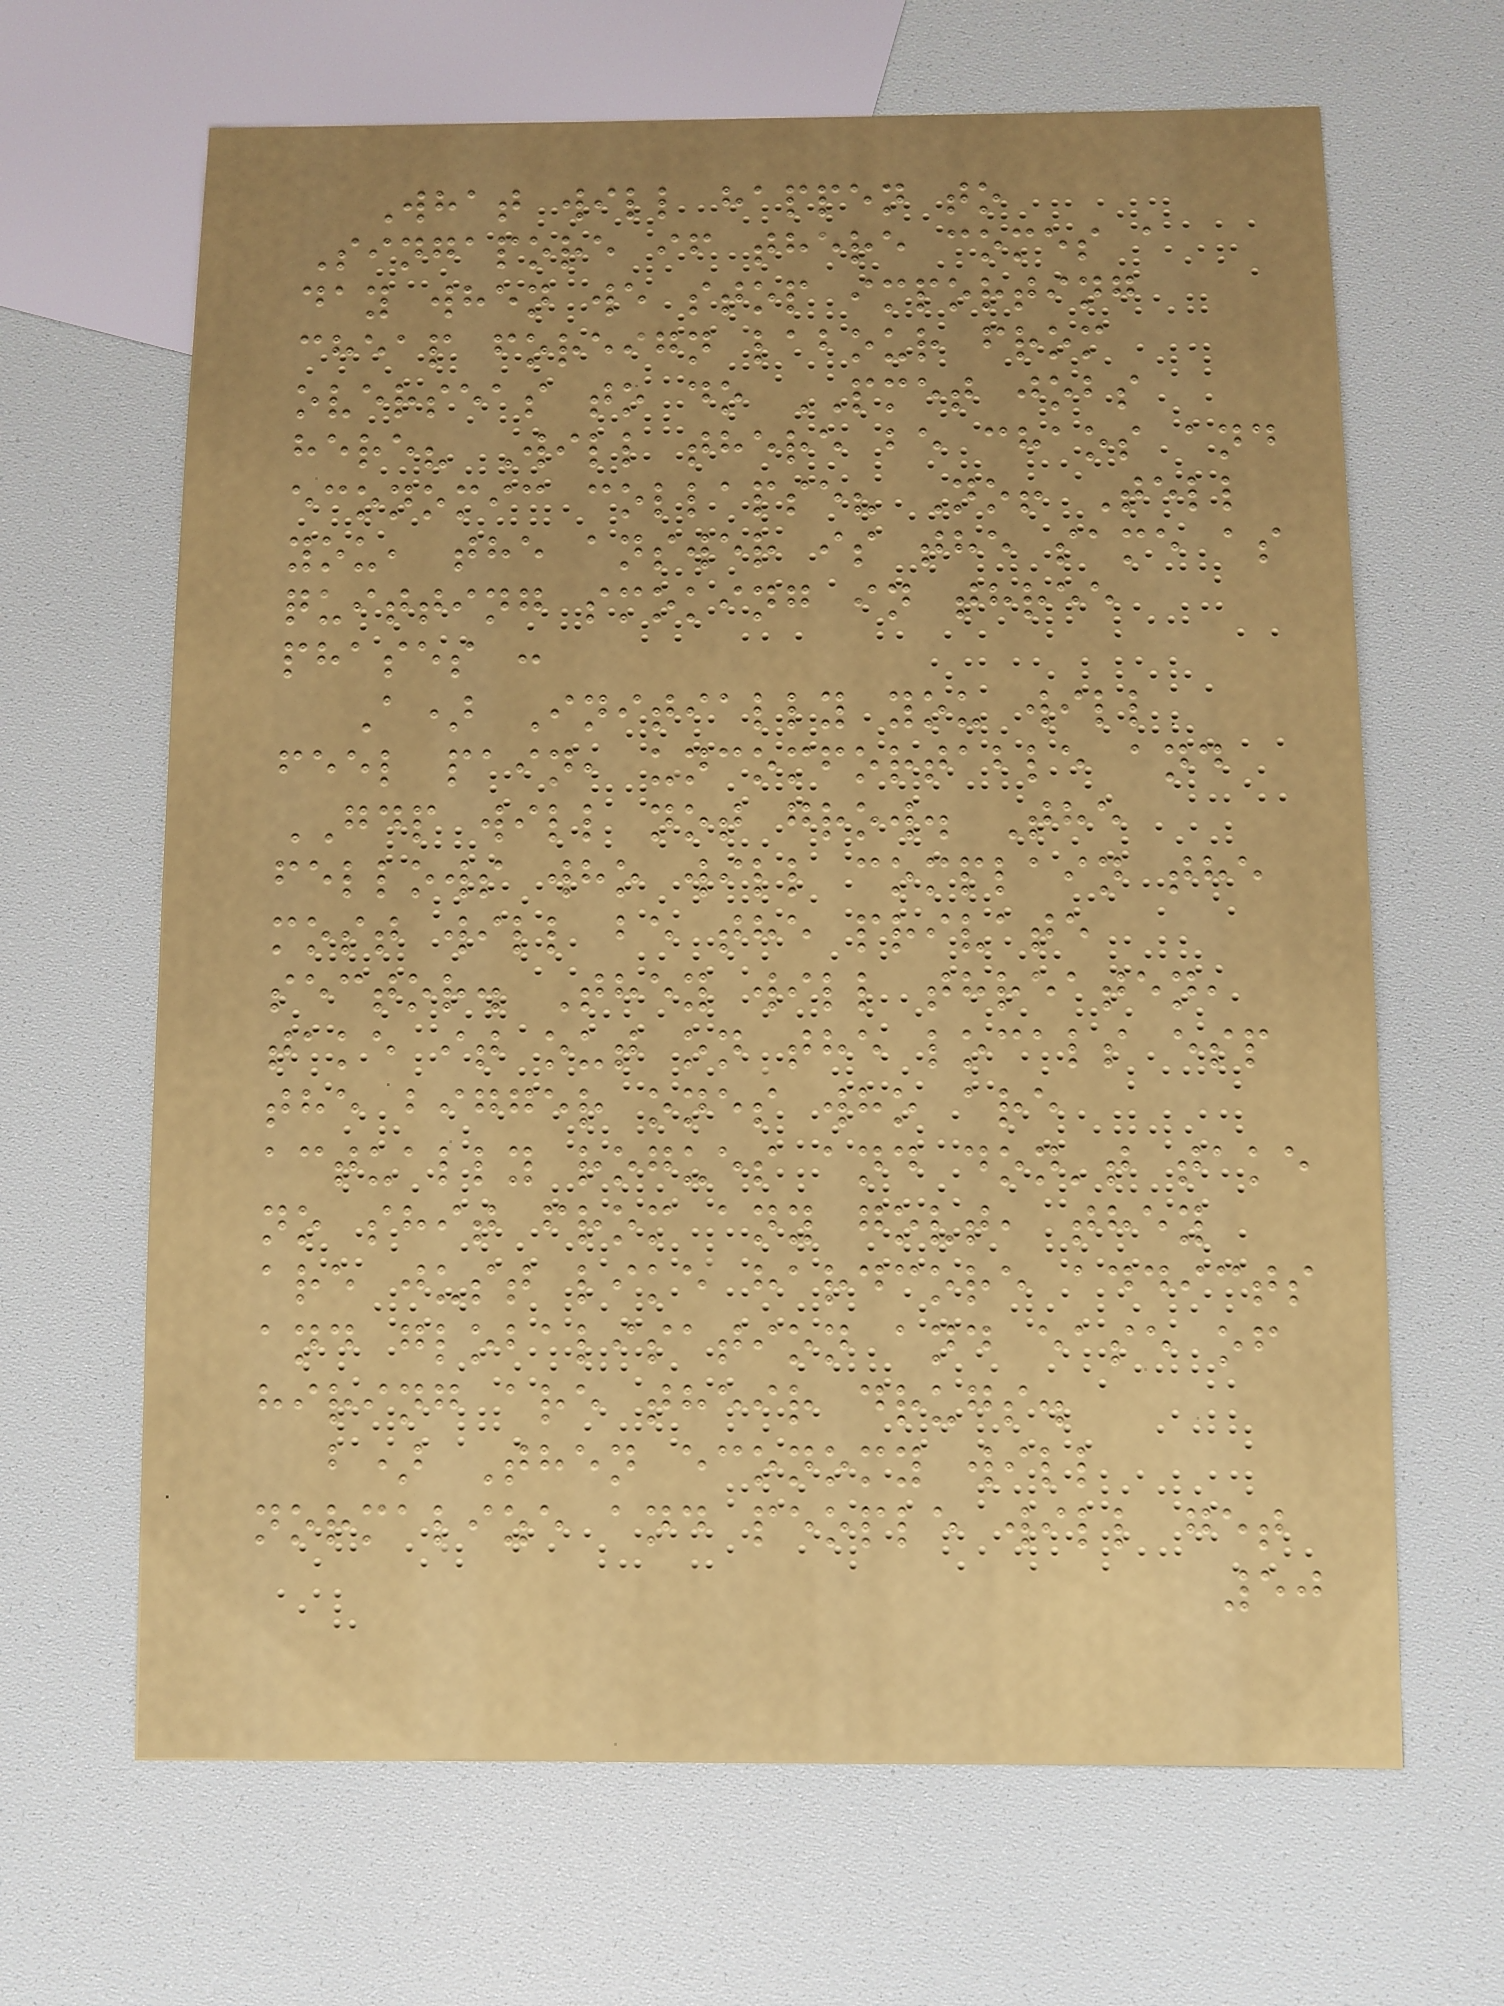What will happen to
Singapore if there comes a
day when we stop importing
cheap foreign labour from
overseas to do PMET jobs
here? Will there be chaos and
economic collapse? No! Tell
you, the answer is the same as
quitting smoking in three
phases :
A) Initially you will
feel pain, uncomfortable and
GDP will not grow. The
fellows who will complain the
most will be the private
sector. They will threaten,
take it out on the locals esp
the bigger ones who are
actually rogues and don't take
no shit from any govt, they
are just like hardcore addicts
and globalisation and ease of
hiring are their drugs.
b) Then economy will
normalize and people will get
50
